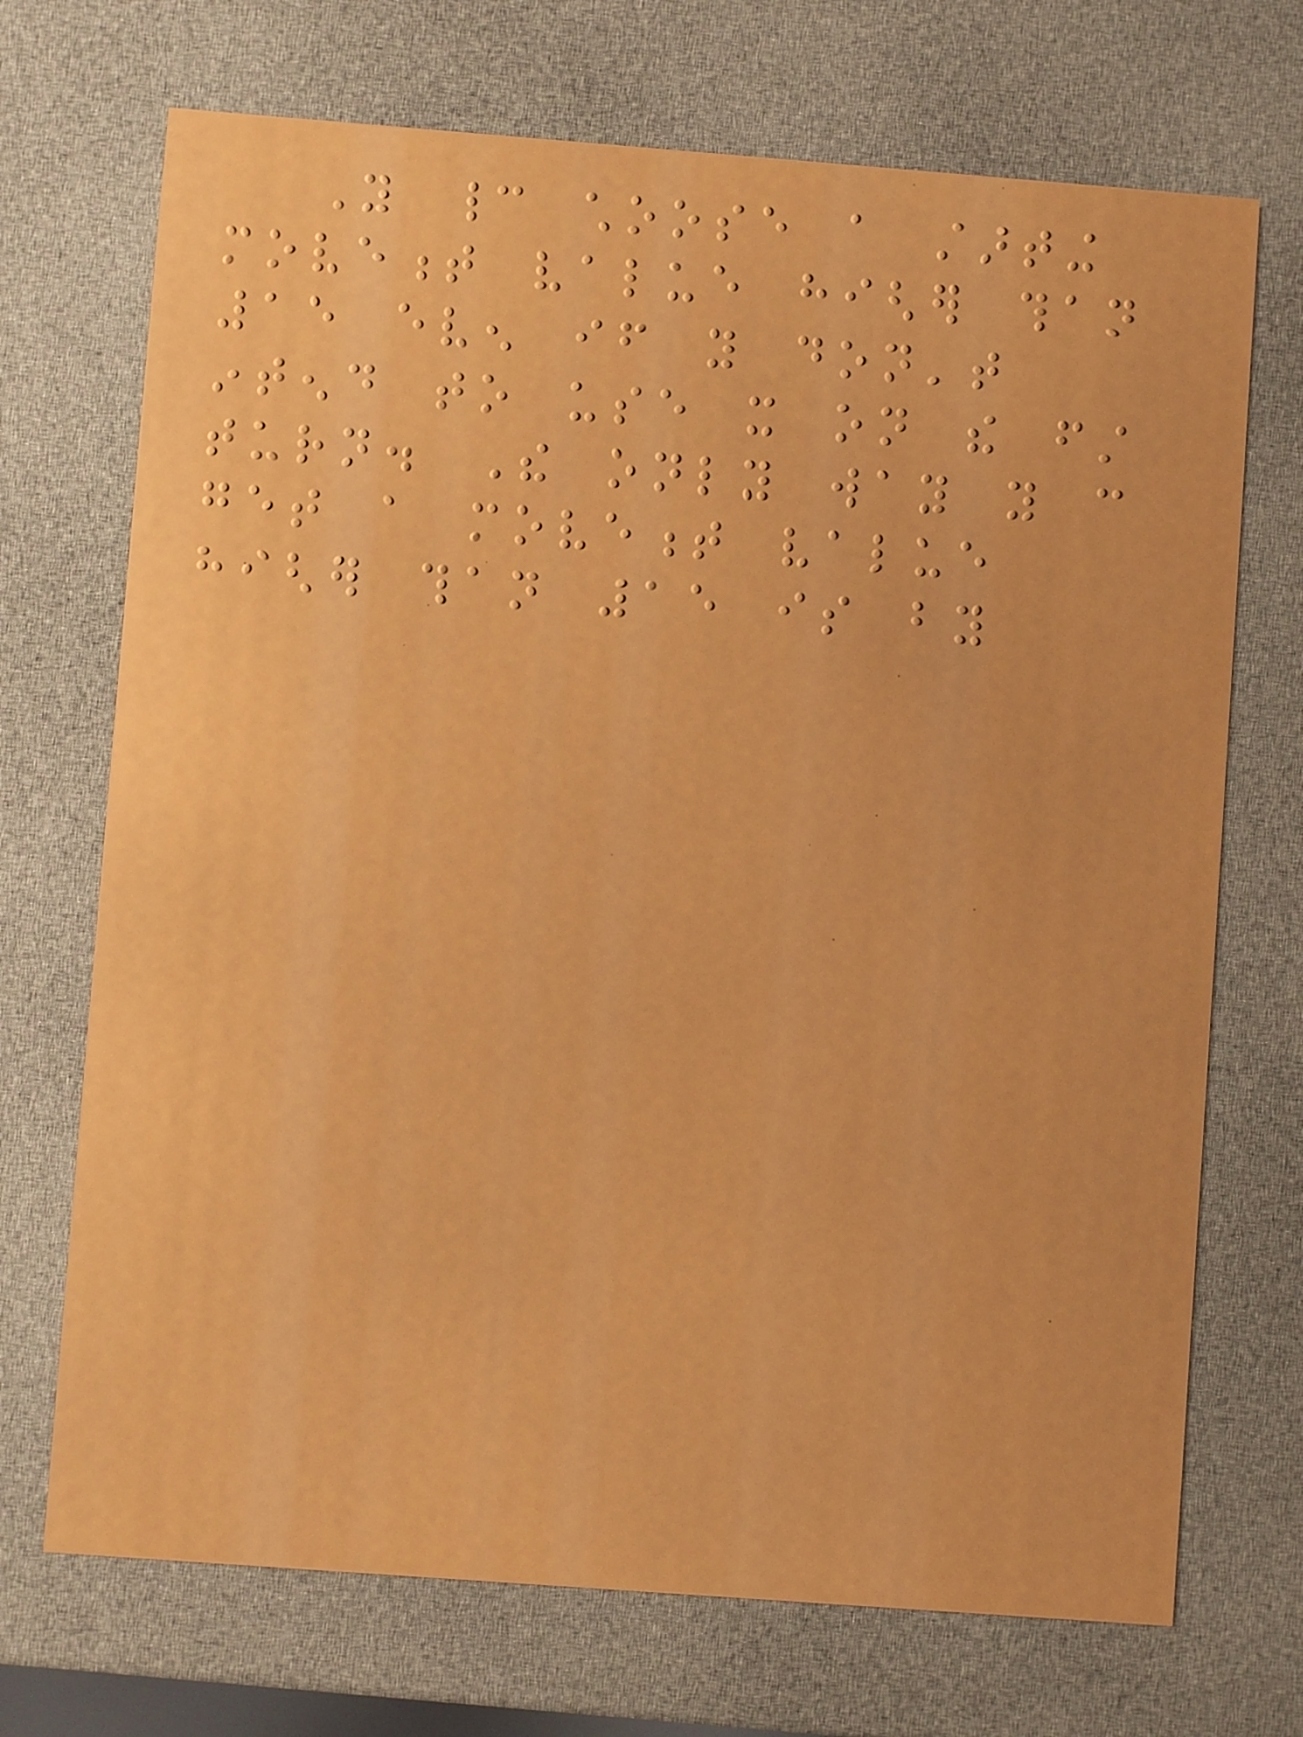You cannot choose a starting
movement value higher than
15 even if you don't
intend to use it on the first
turn. The only way you can
get a movement value
higher than 15 is by
